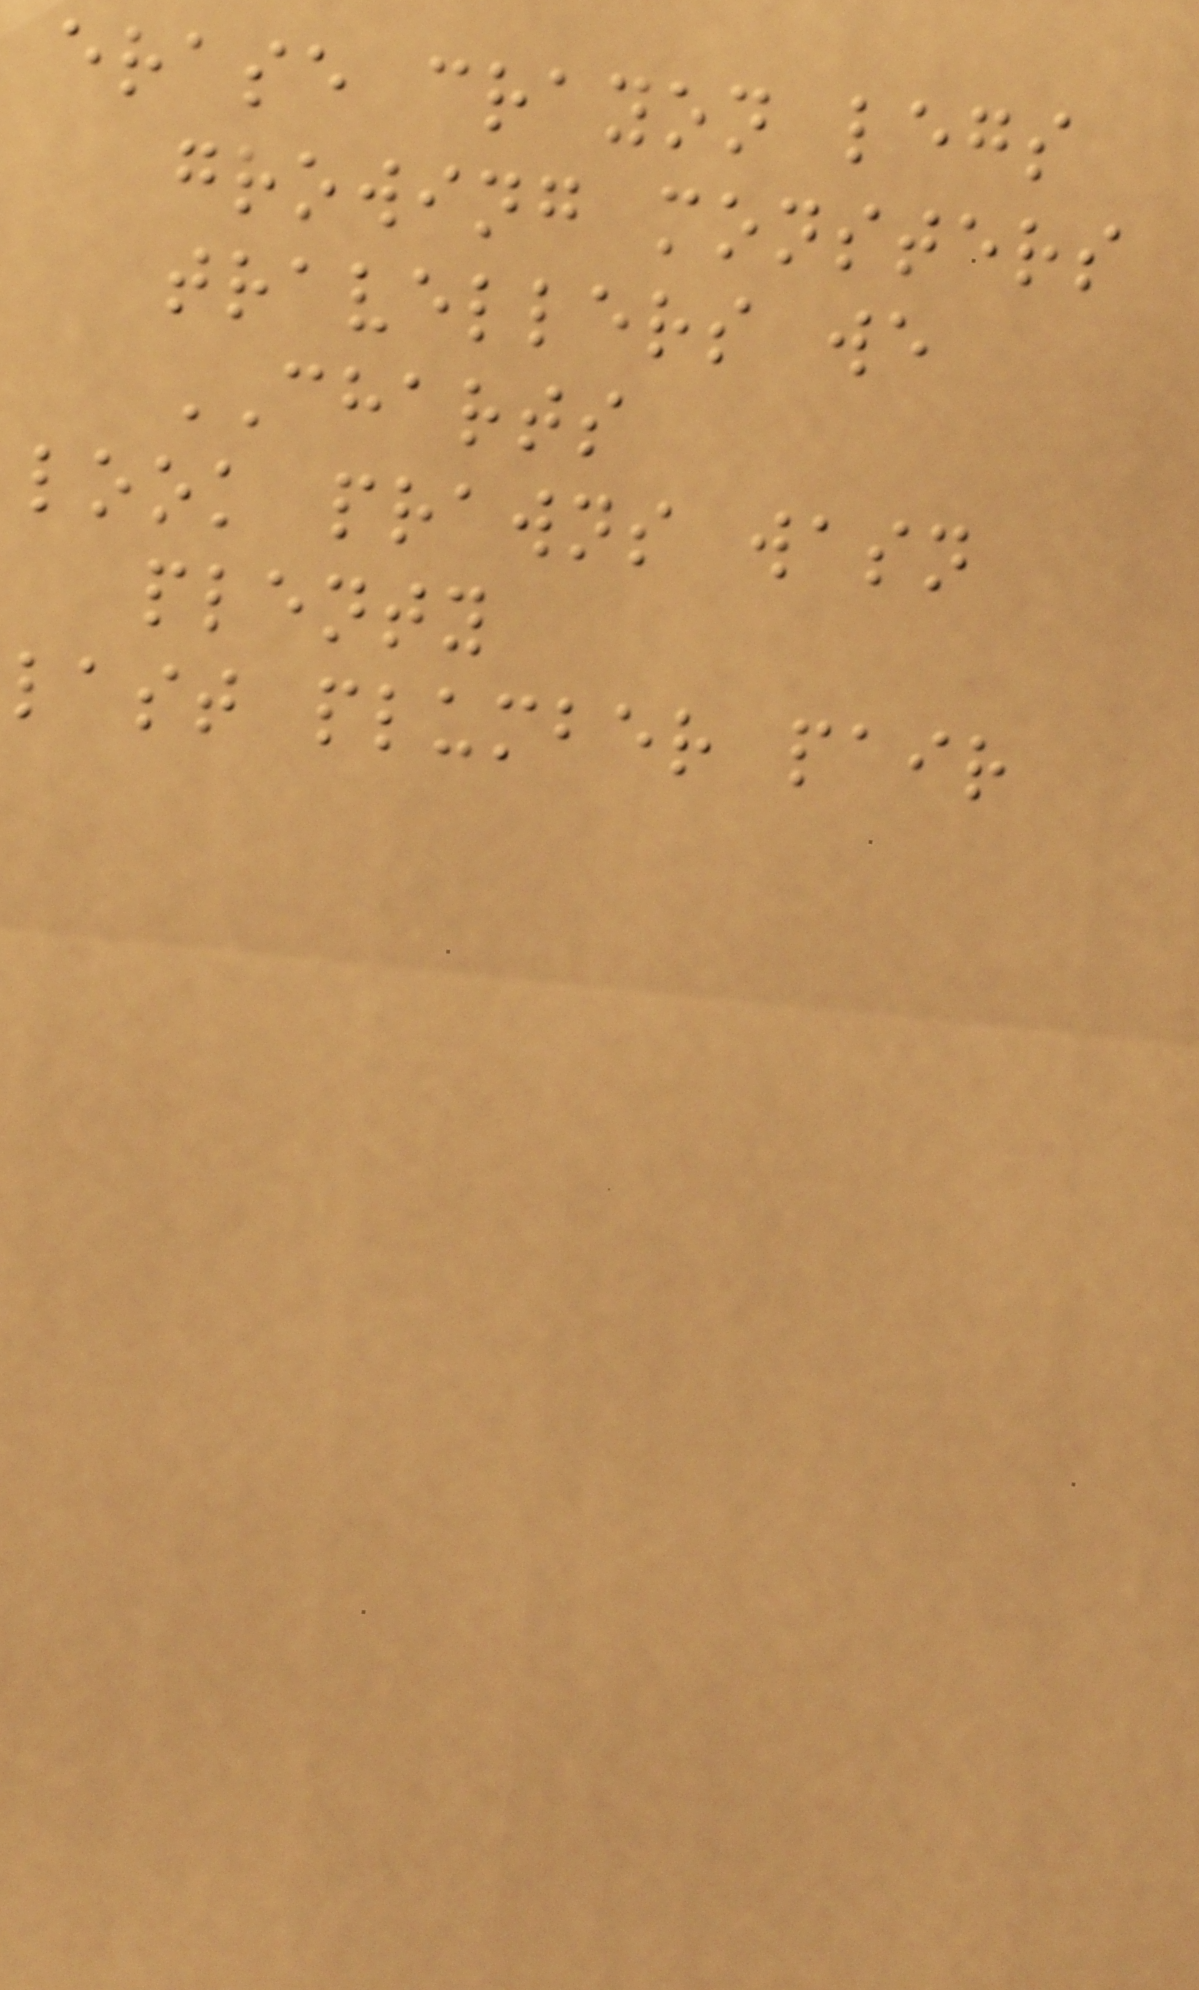erase crayon legs
growing monsters
travellers we
CHARTS
look prawns wasn
plenty
last plumber pair
